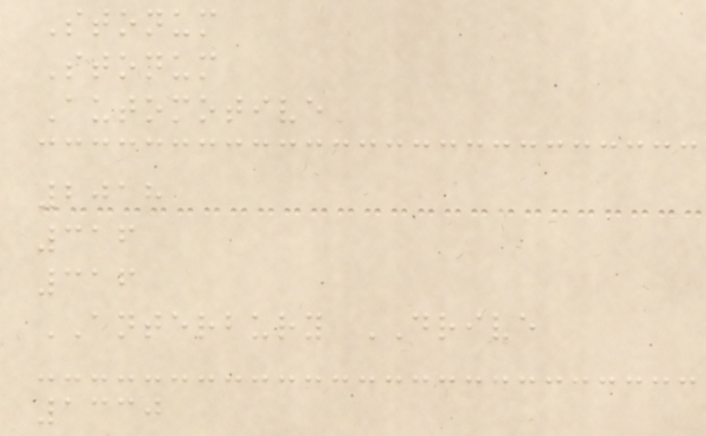Stonum
Stonum
Automotive
2018
316
316
ANTERBURY DRIVE
1330
